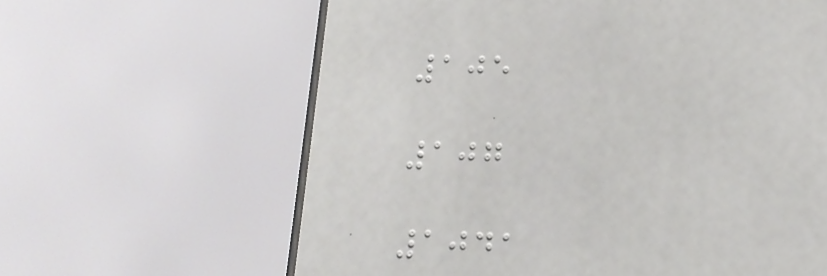105
107
1041
